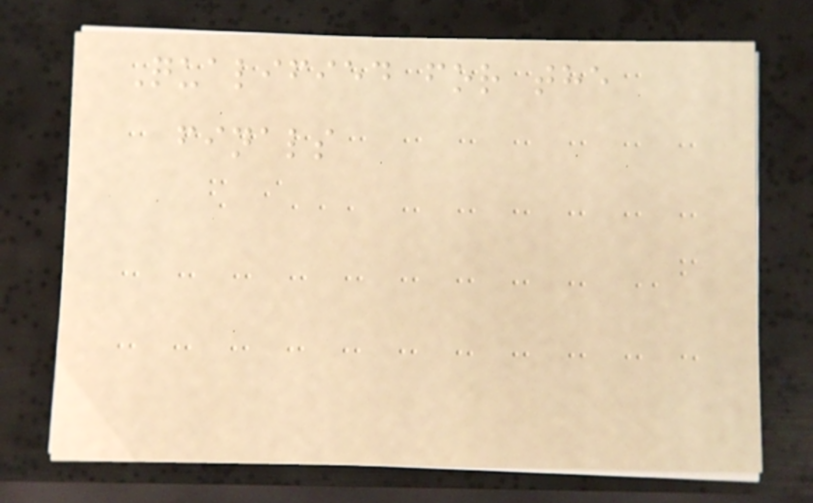Qualified for the
finals
